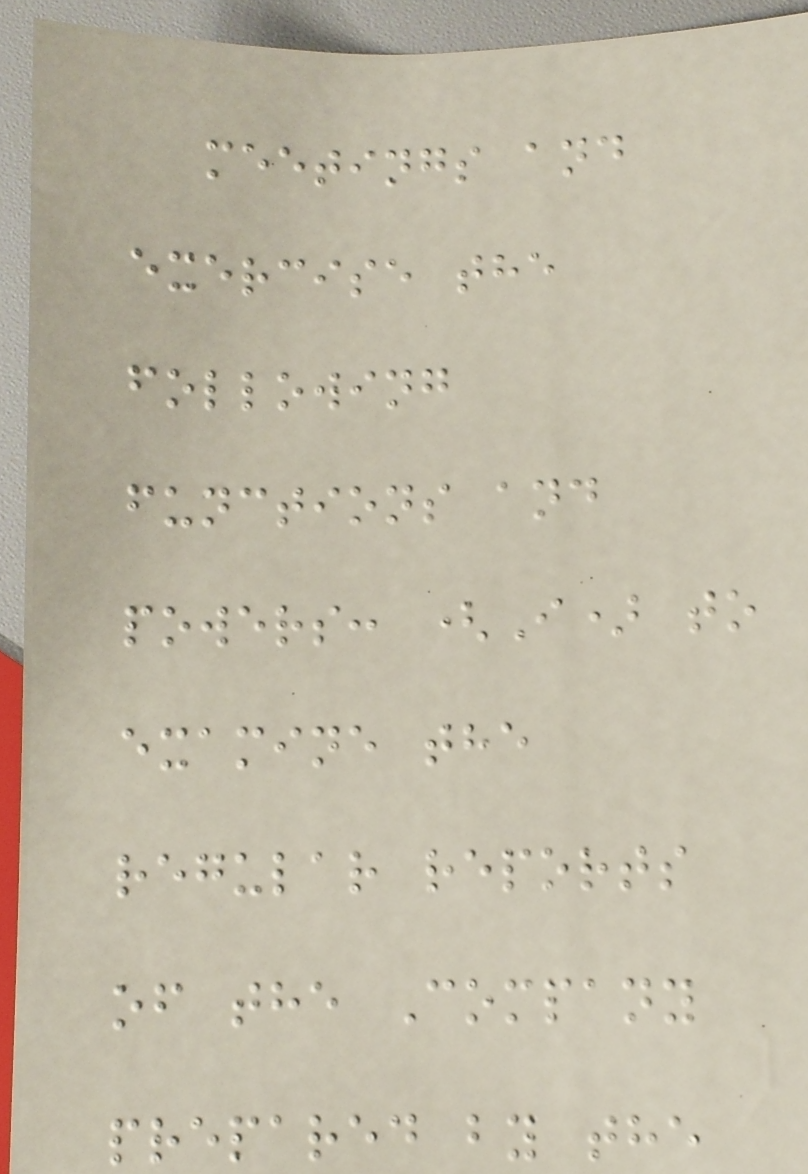meetings and
exercise the
following
functions and
powers: (I) to
examine the
regular reports
of the Company
prepared by the
